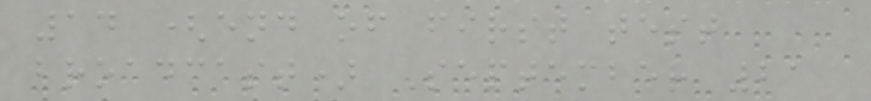14 (end of first test
broadcast) September 21
